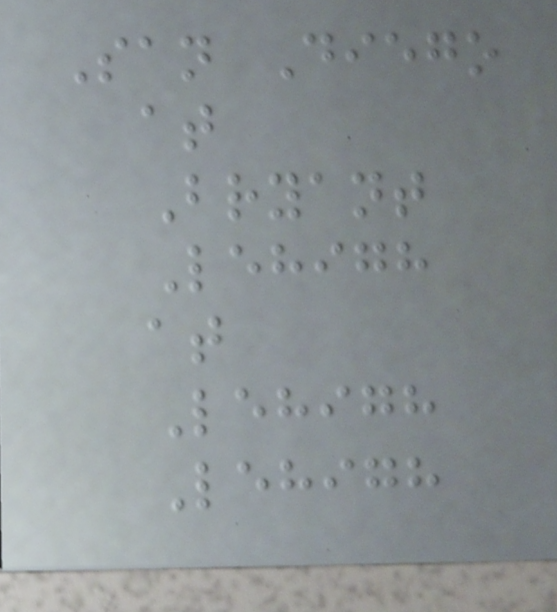San Diego
at
Bryant
Lehigh
at
Lehigh
Lehigh
